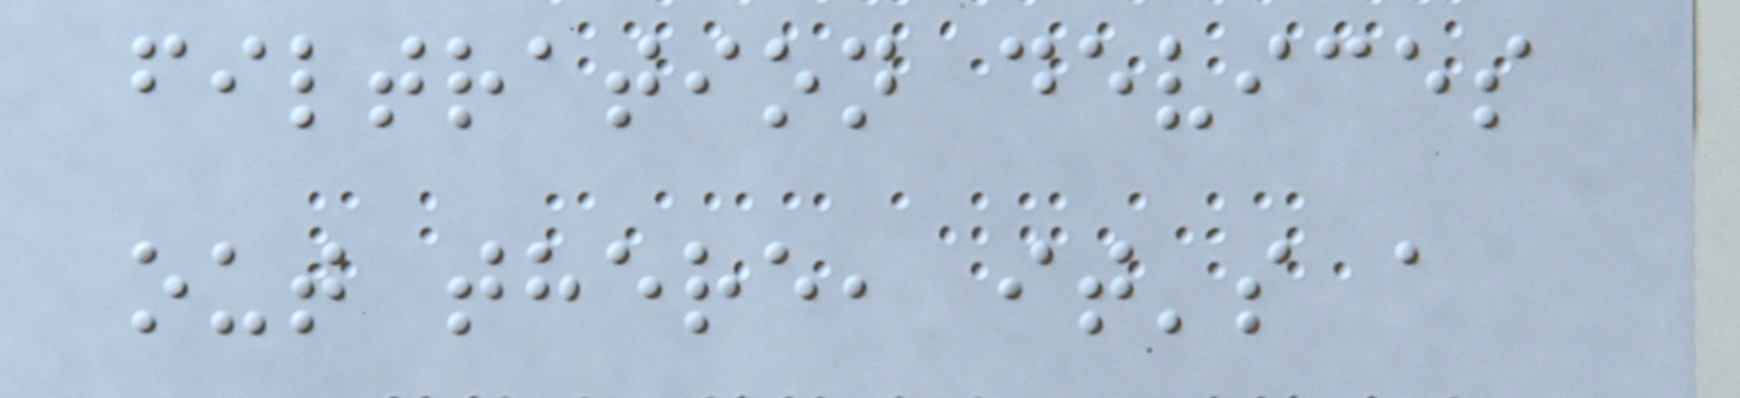filtration devices
out there, it's a
